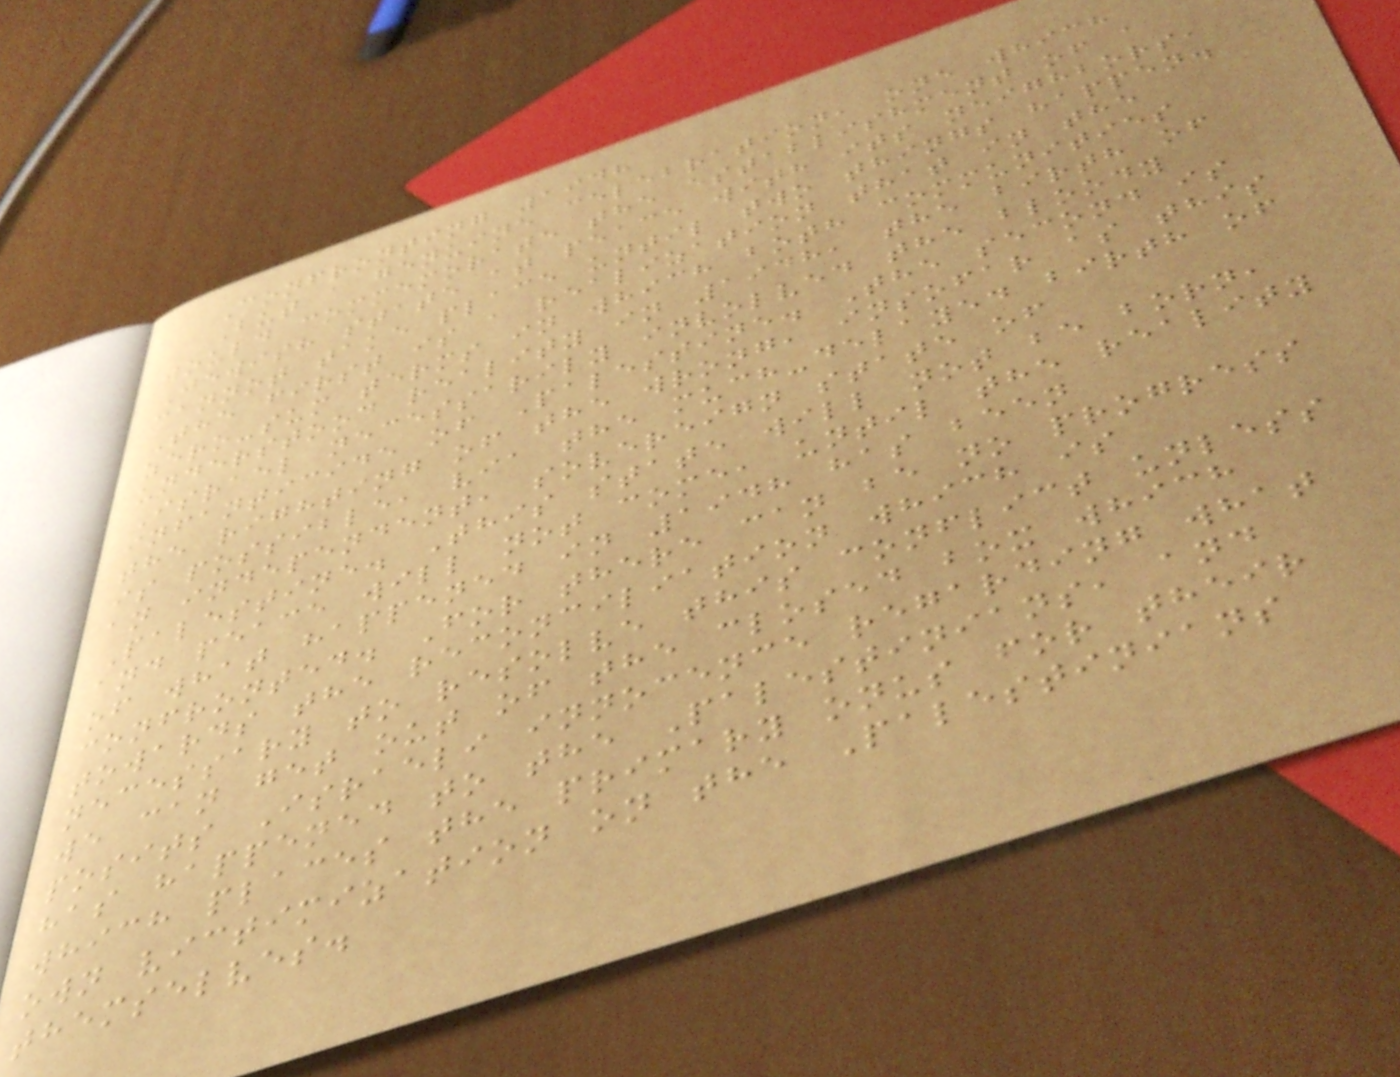Confronting 1948
But a genuine celebration, one which
would commemorate the establishment of a
Jewish state at peace with its neighbors,
cannot take place until two things happen.
The first is a realization that in the
zero-sum terms in which both communities
understood reality in 1948, the birth of
Israel necessarily involved the bloody
infanticide of Palestine. The second is
the righting of the wrong, insofar as this
is possible, via the much-delayed birth of
an independent, sovereign state of
Palestine. This state will not be born,
and peace will not come, until the reality
of what happened in 1948 has been
confronted. For there can be no progress
towards the reconciliation which is
necessary to resolve this conflict unless
we can get out of the closed box which
posits Israeli innocence regarding what
has happened to the Palestinians, and
which places the primary onus for their
own victimization on the Palestinians
themselves.
